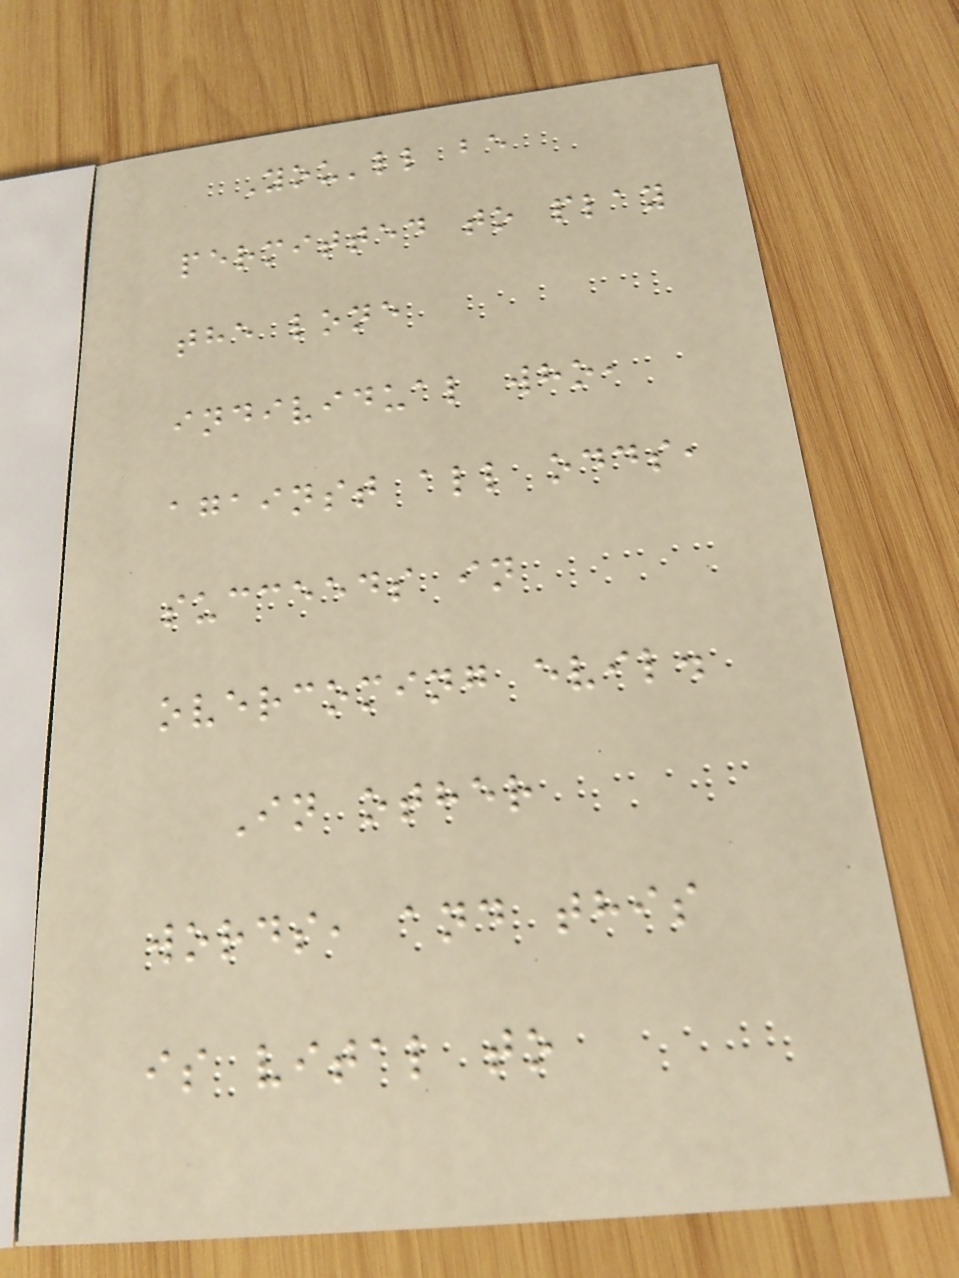You'll be
permitted to play
the lone
individual who,
against all odds,
succeeds in
overcoming evil.
In other
words, and this
is vital to
